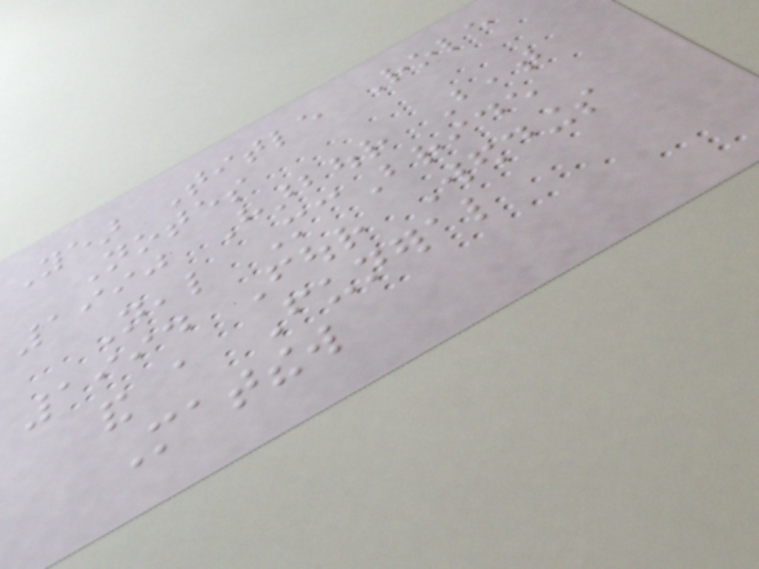Year Title Role
Notes
1990 Harbour Beat
Neal McBride
1994 Four Weddings
and a Funeral
Matthew
